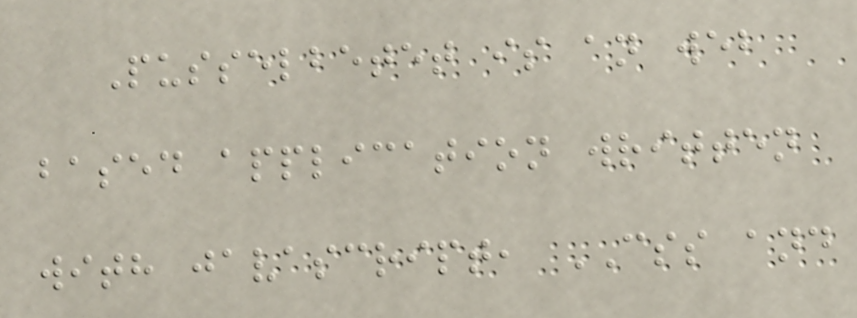Pusselbetet is an web
based application written
with javascript, CSS and
